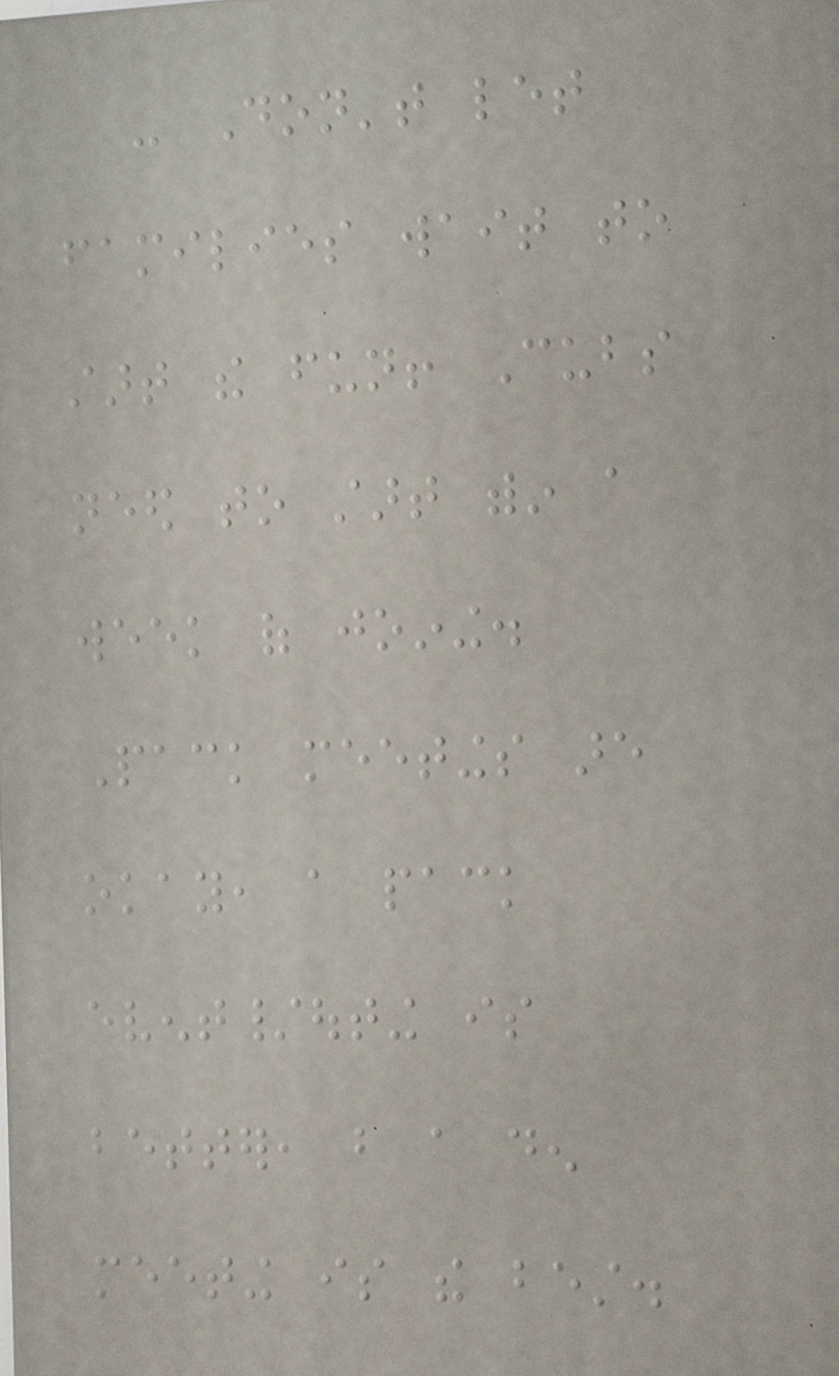- Don't let
families wait to
start the fun! Cubs
need to start within a
week of joining.
Pack meetings are
okay, a pack
event/outing is
better, but a den
meeting is the best.
